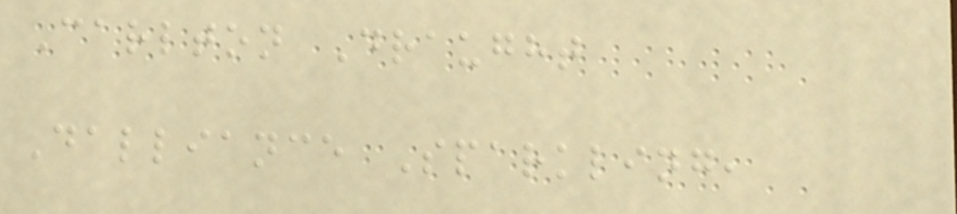Carlton Draught
Dalliance Sparkling,
